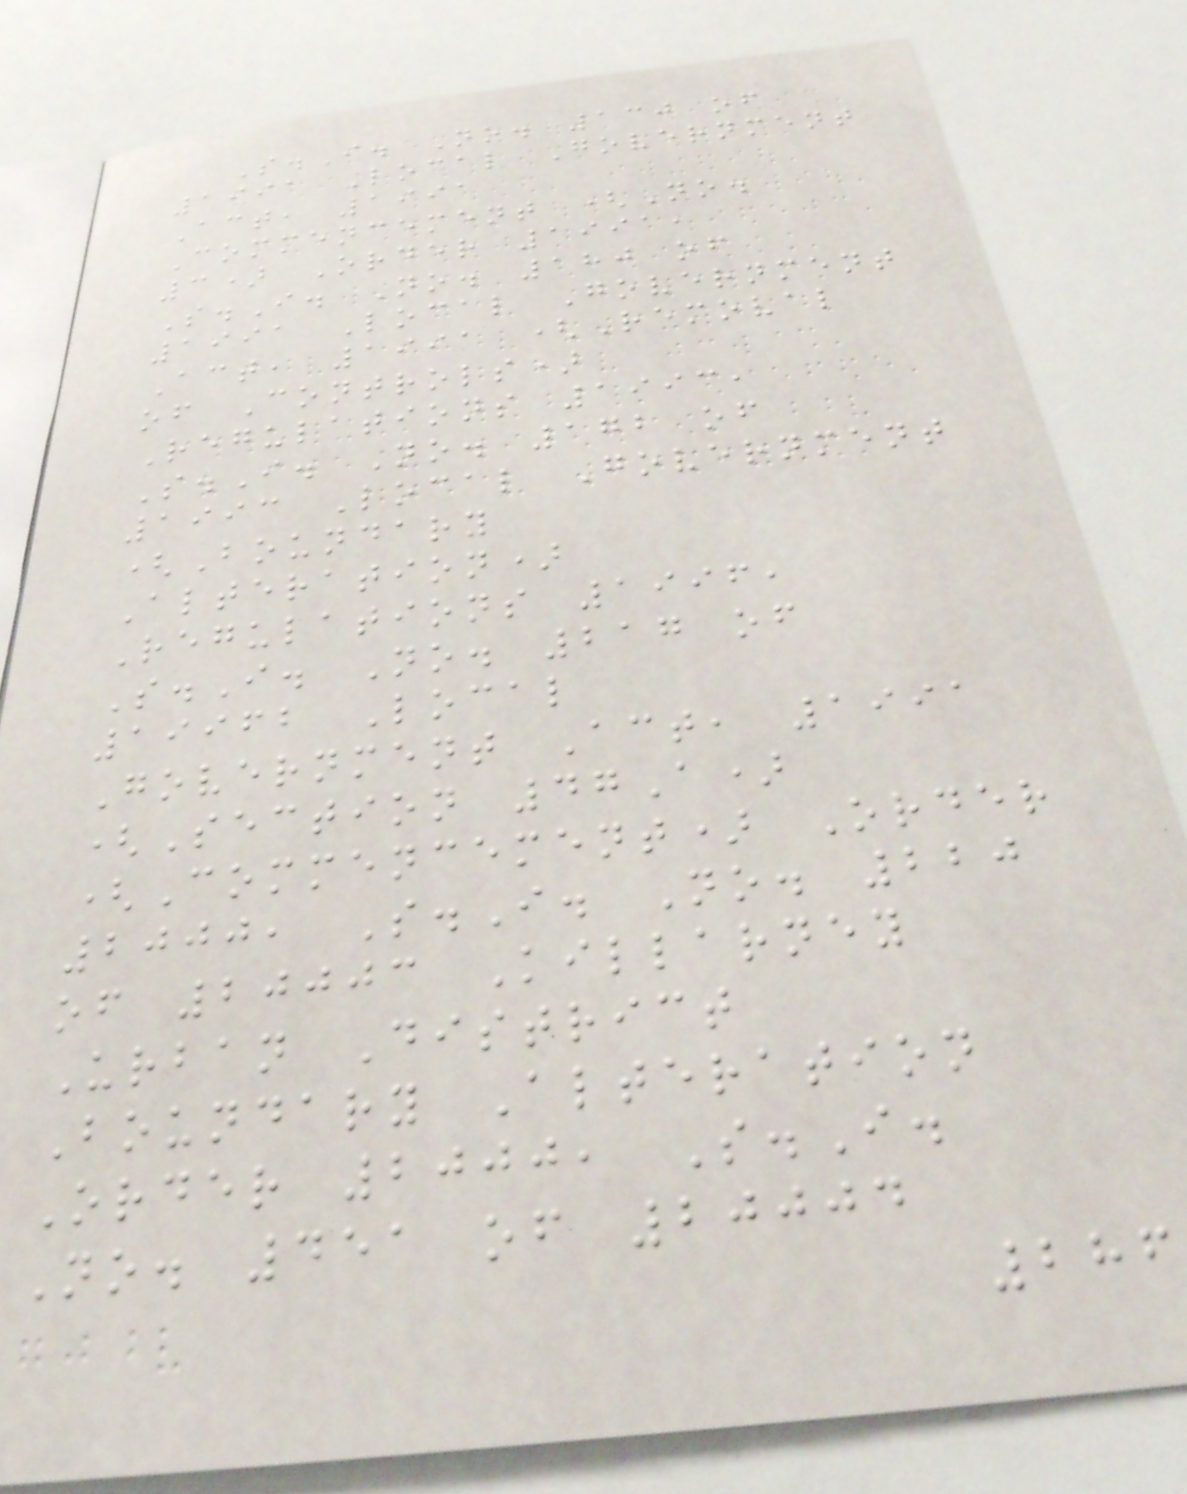S.I. No. 130 of
1991 Local Government
Act, 1991
Commencement (No.
3) Order 1991,
S.I. No. 180 of
1991 Local Government
Act, 1991 (Removal
of Controls)
Regulations 1993,
S.I. No. 172 of
1993 Local Government
(Boundary
Alteration)
Regulations 1996,
S.I. No. 217 of
19962 Local
Government Act, 1991
(Section 47A)
(Commencement) Order
2000, S.I. No. 220
of 20003 Killarney
Urban District
Boundary Alteration
Order 2000, S.I.
No. 451 of 20004
286
